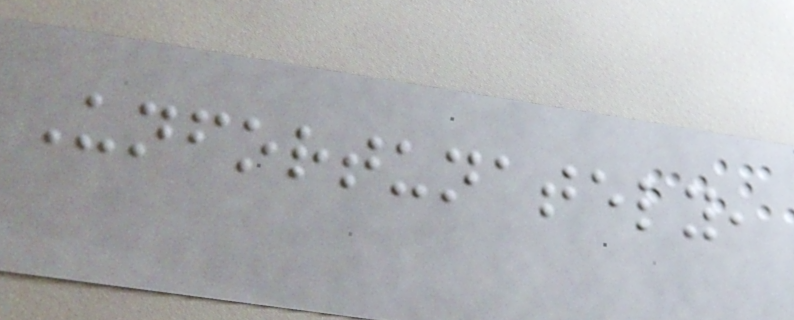Unfortunately,
